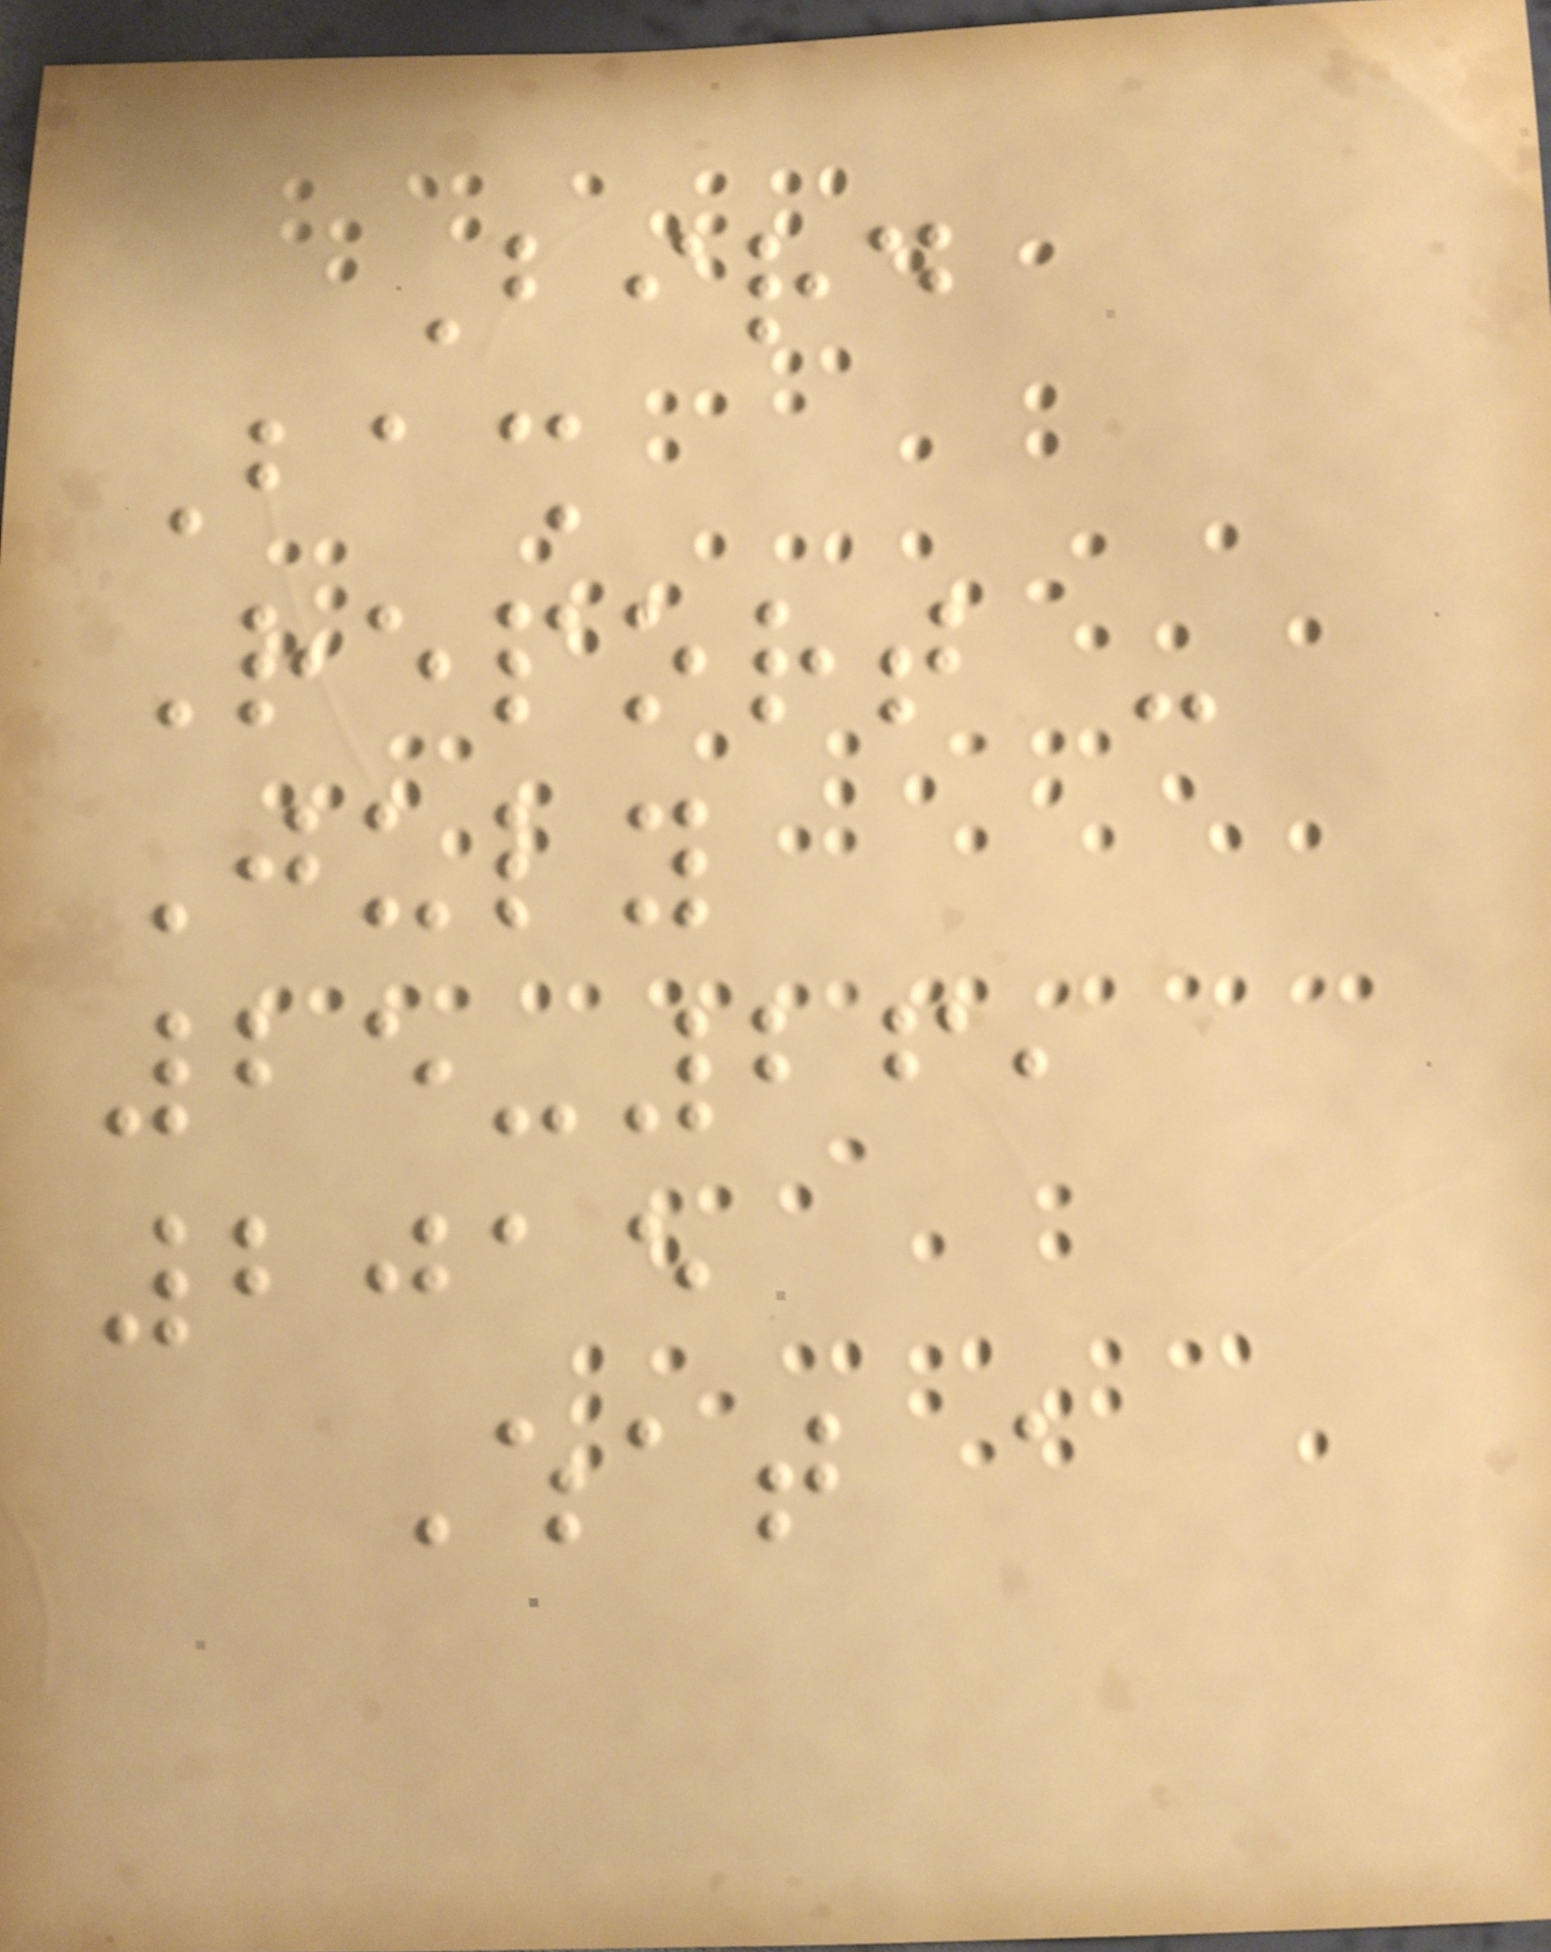Bird
Bash
Report -
July
25-26,
2015
What a
